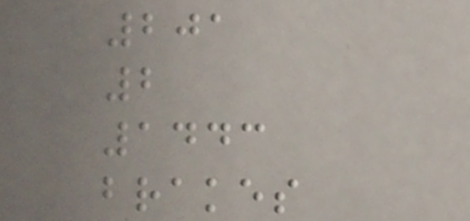201
2
1443
brakes
